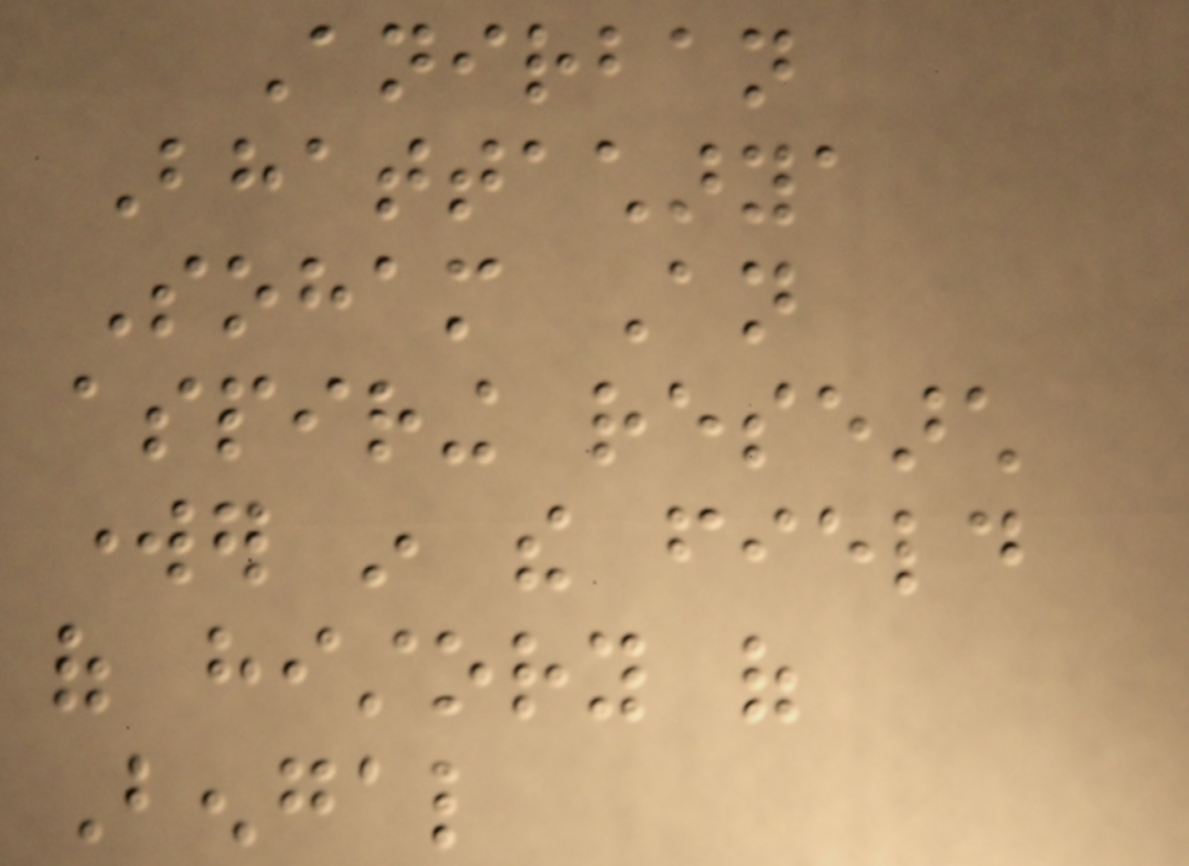Anirban
Bhattacharya
Soham An
aspiring research
worker in the field
of history of
Bengal
